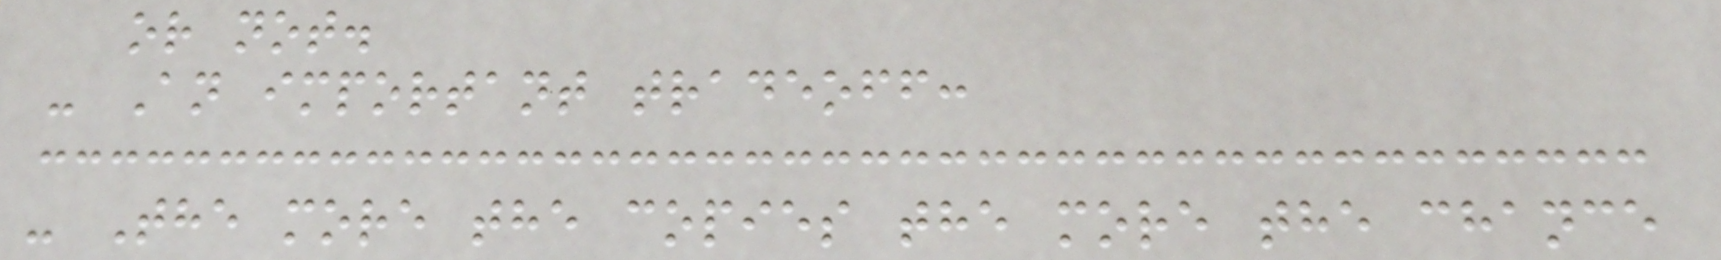or not.
- An important tradeoff:
- The more the copies the more the chance
